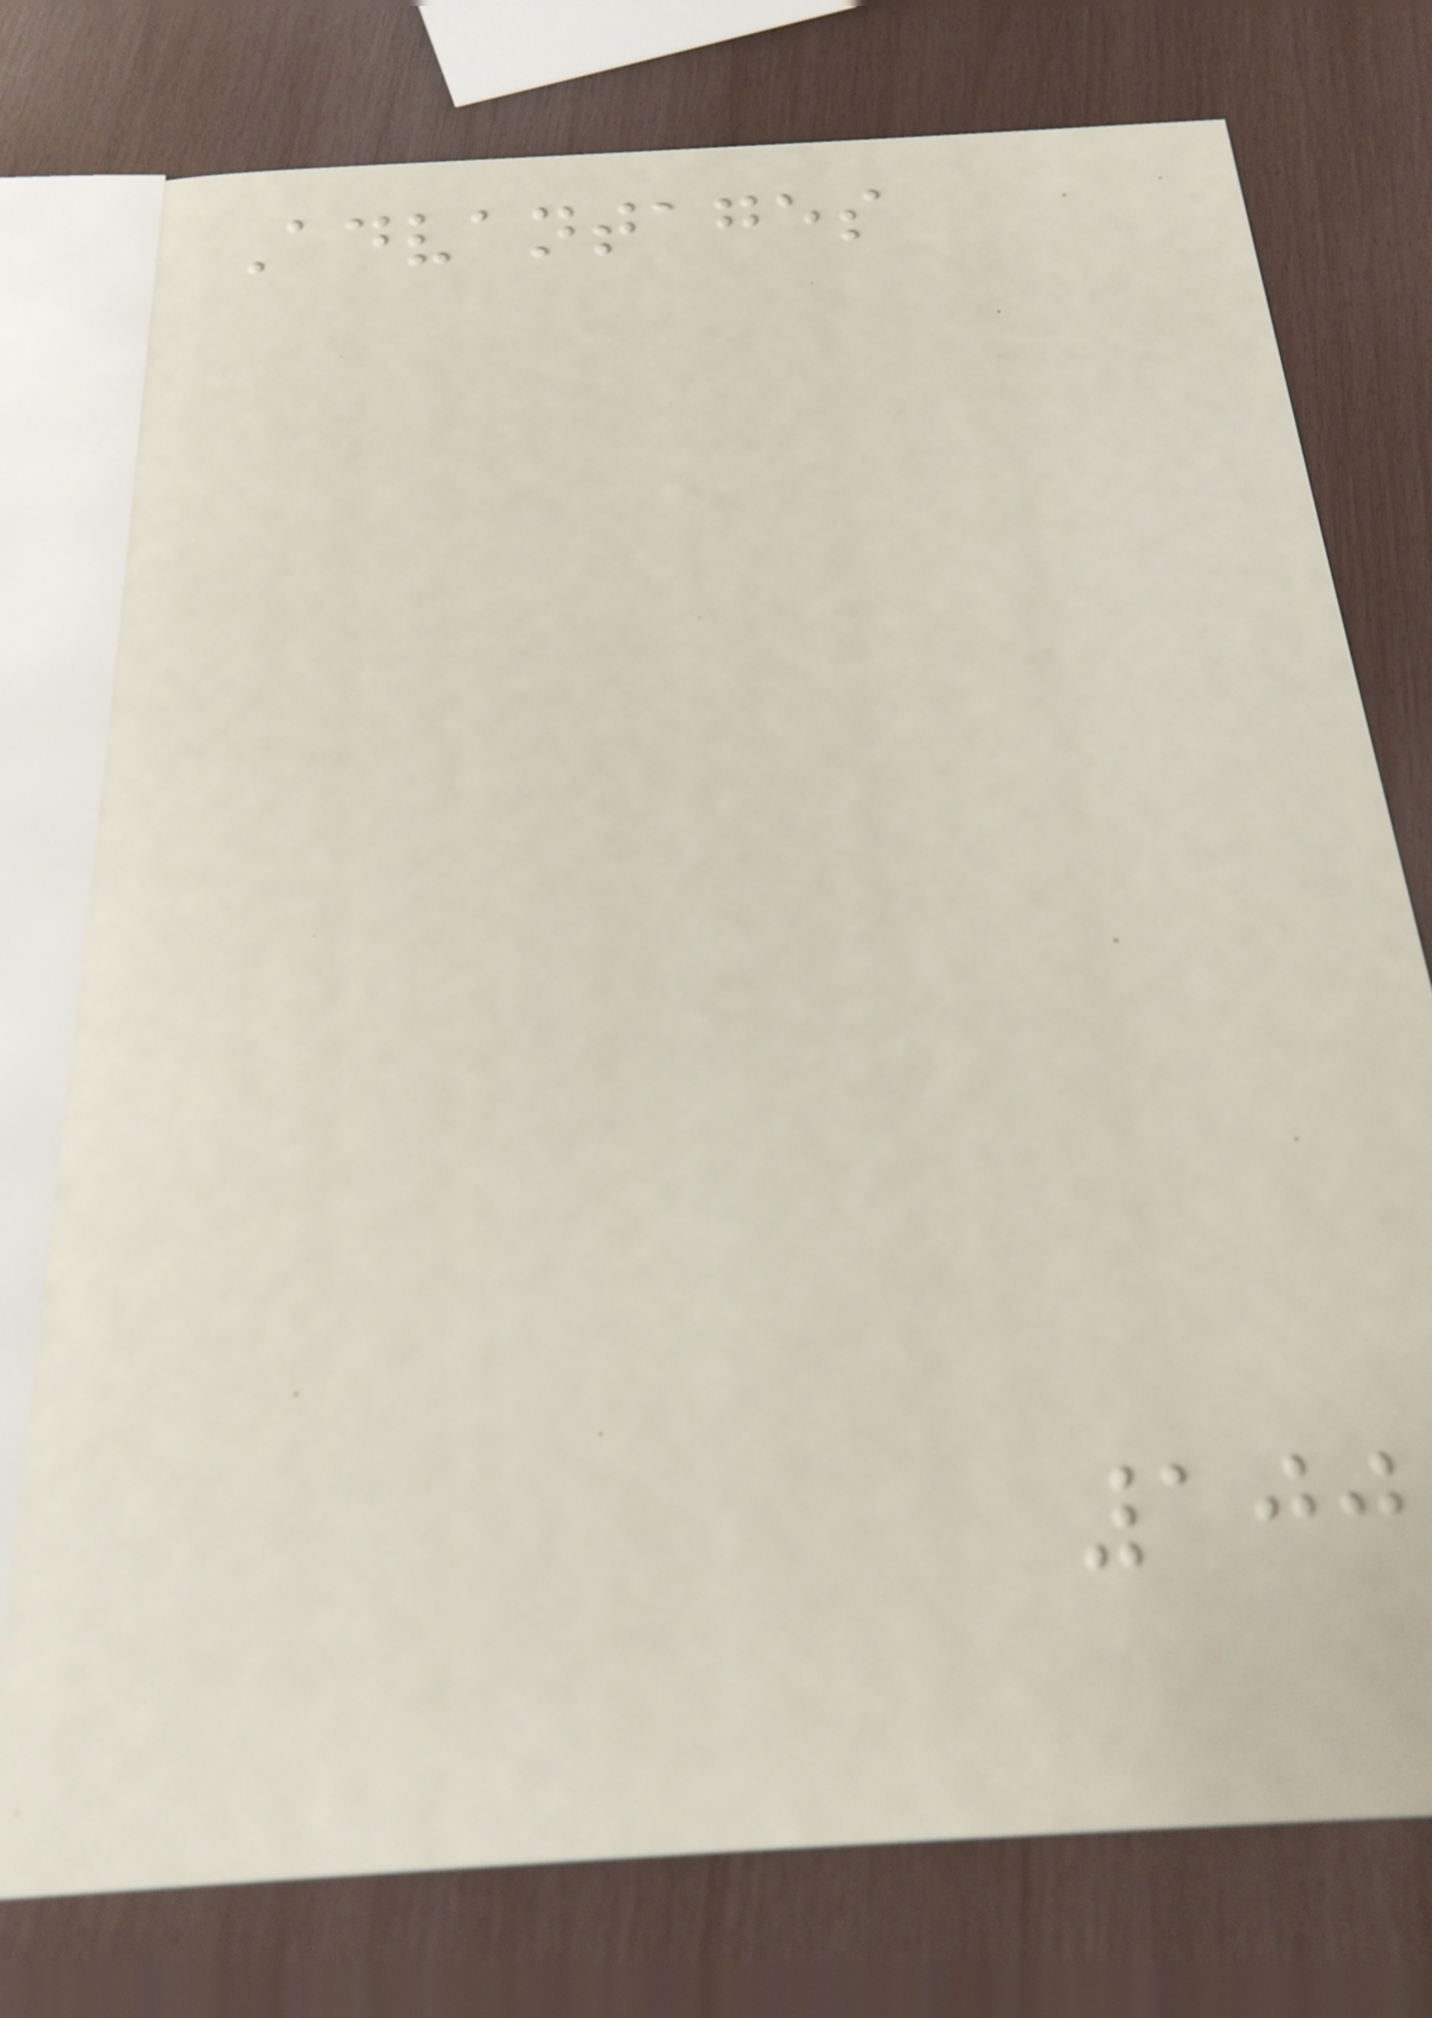Advantages
100
